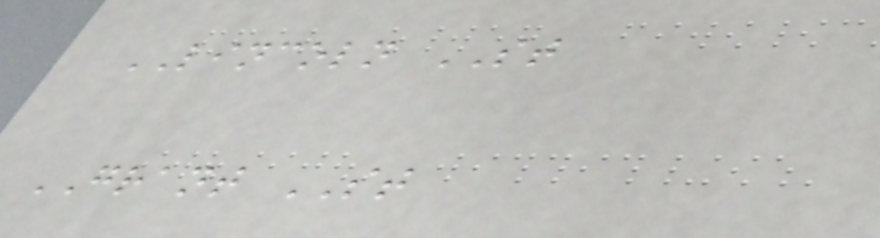LINCOLN ST
GRANT ST
